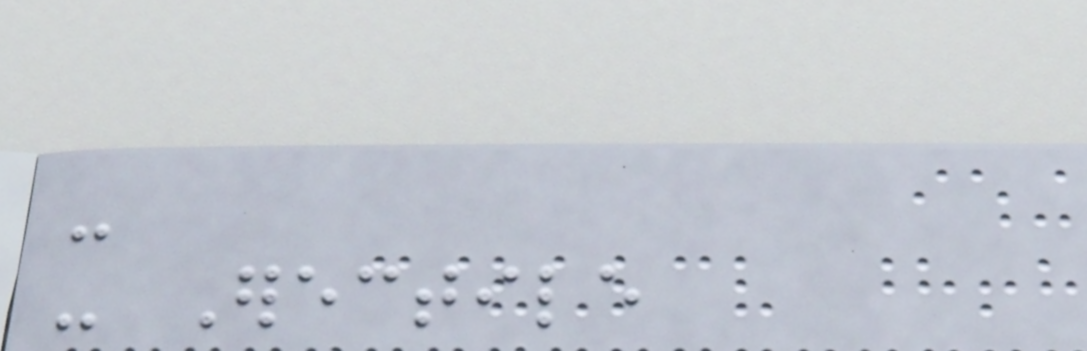-
- Erectile
